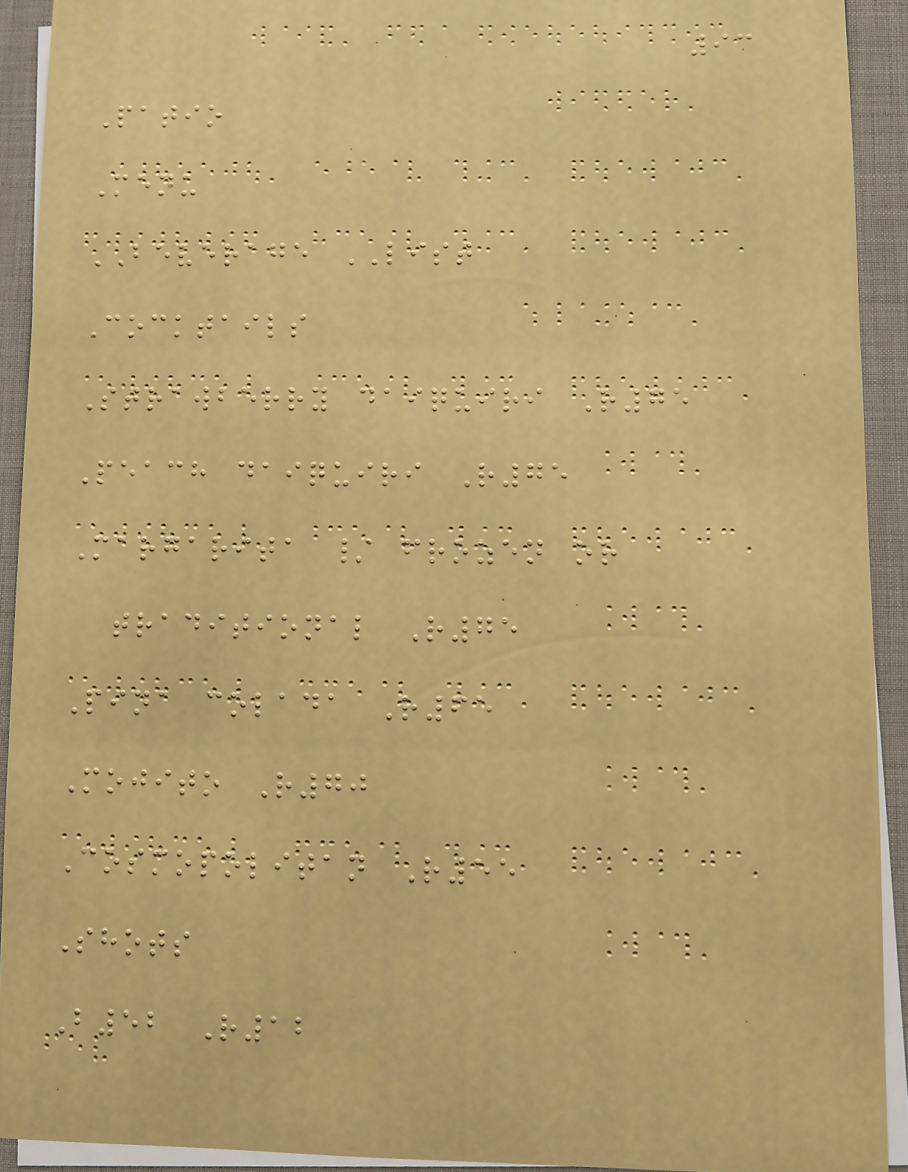93
Patio
Menu
BEVERAGE LIST
Cocktails
Strawberry daiquiri R75
Peach daiquiri R75
Margarita / frozen or
traditional R75
Pina colada R65
Mojito R70
Cosmopolitan R55
Shots
B52 R12
